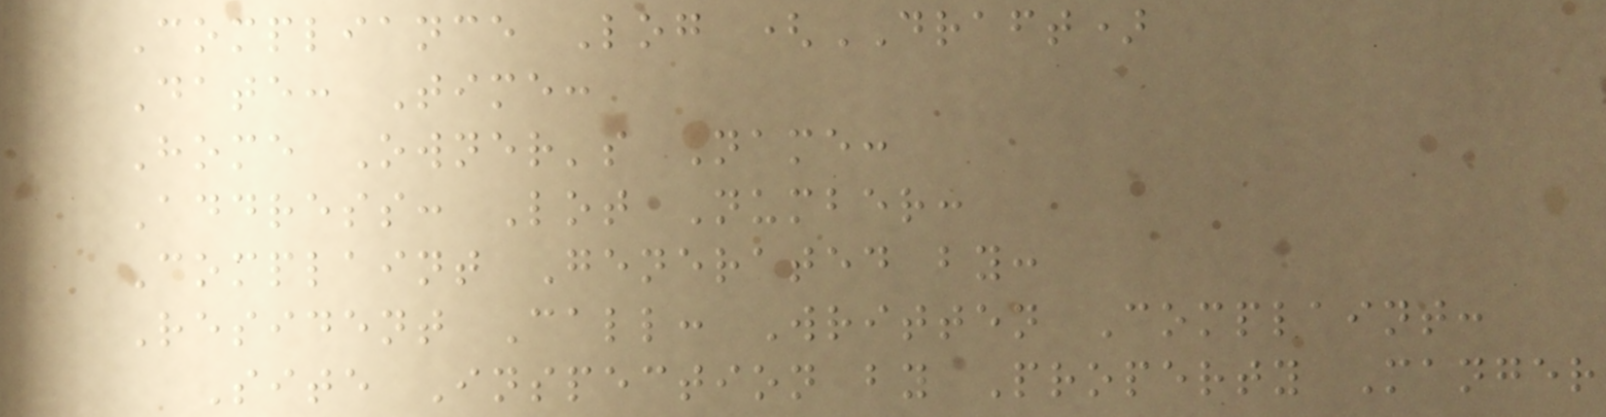Compliance Log (DRAFT)
Date: Time:
Home Owner's Name:
Address: Lot Number:
Complaint Generated by:
Resident Call: Written Complaint:
Site Inspection by Property Manger
